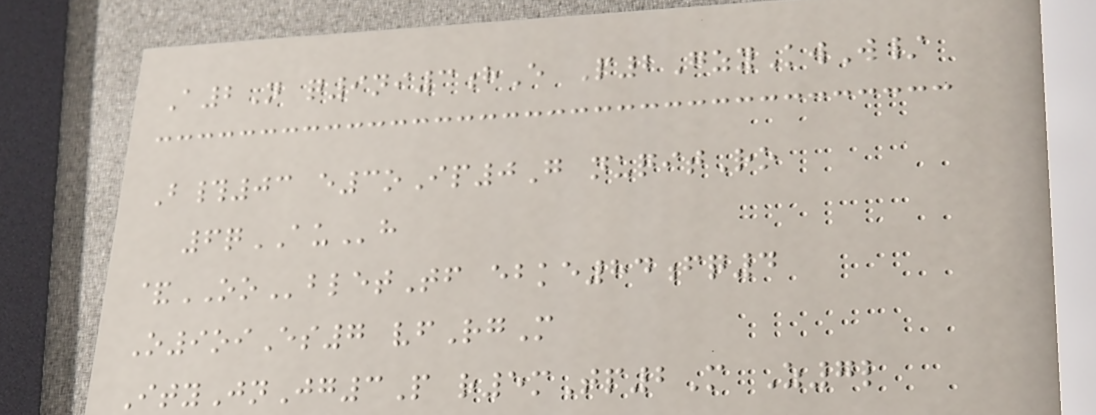A2N q9ni3hE P2GzyKwW/
B#03 e3oIp0G nuqitRo
6qAUh
&OObletTf ebke84fq4
O9oiEs7 vfRgM
ItyJnJg3P r5mTp2M Z7l
